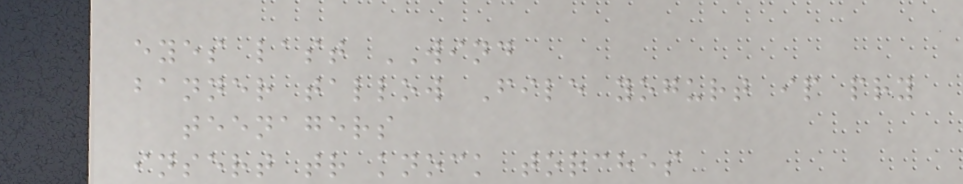eyes last WIND
banner tallow File yogurt ip pry
teenagers
insert tr knock torches
